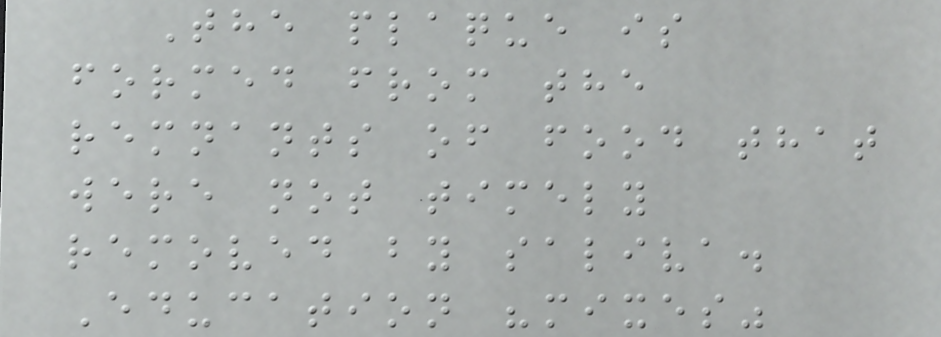The plaque is
formed from the
remnants of food that
were not timely
removed by saliva.
Education "mixes"
